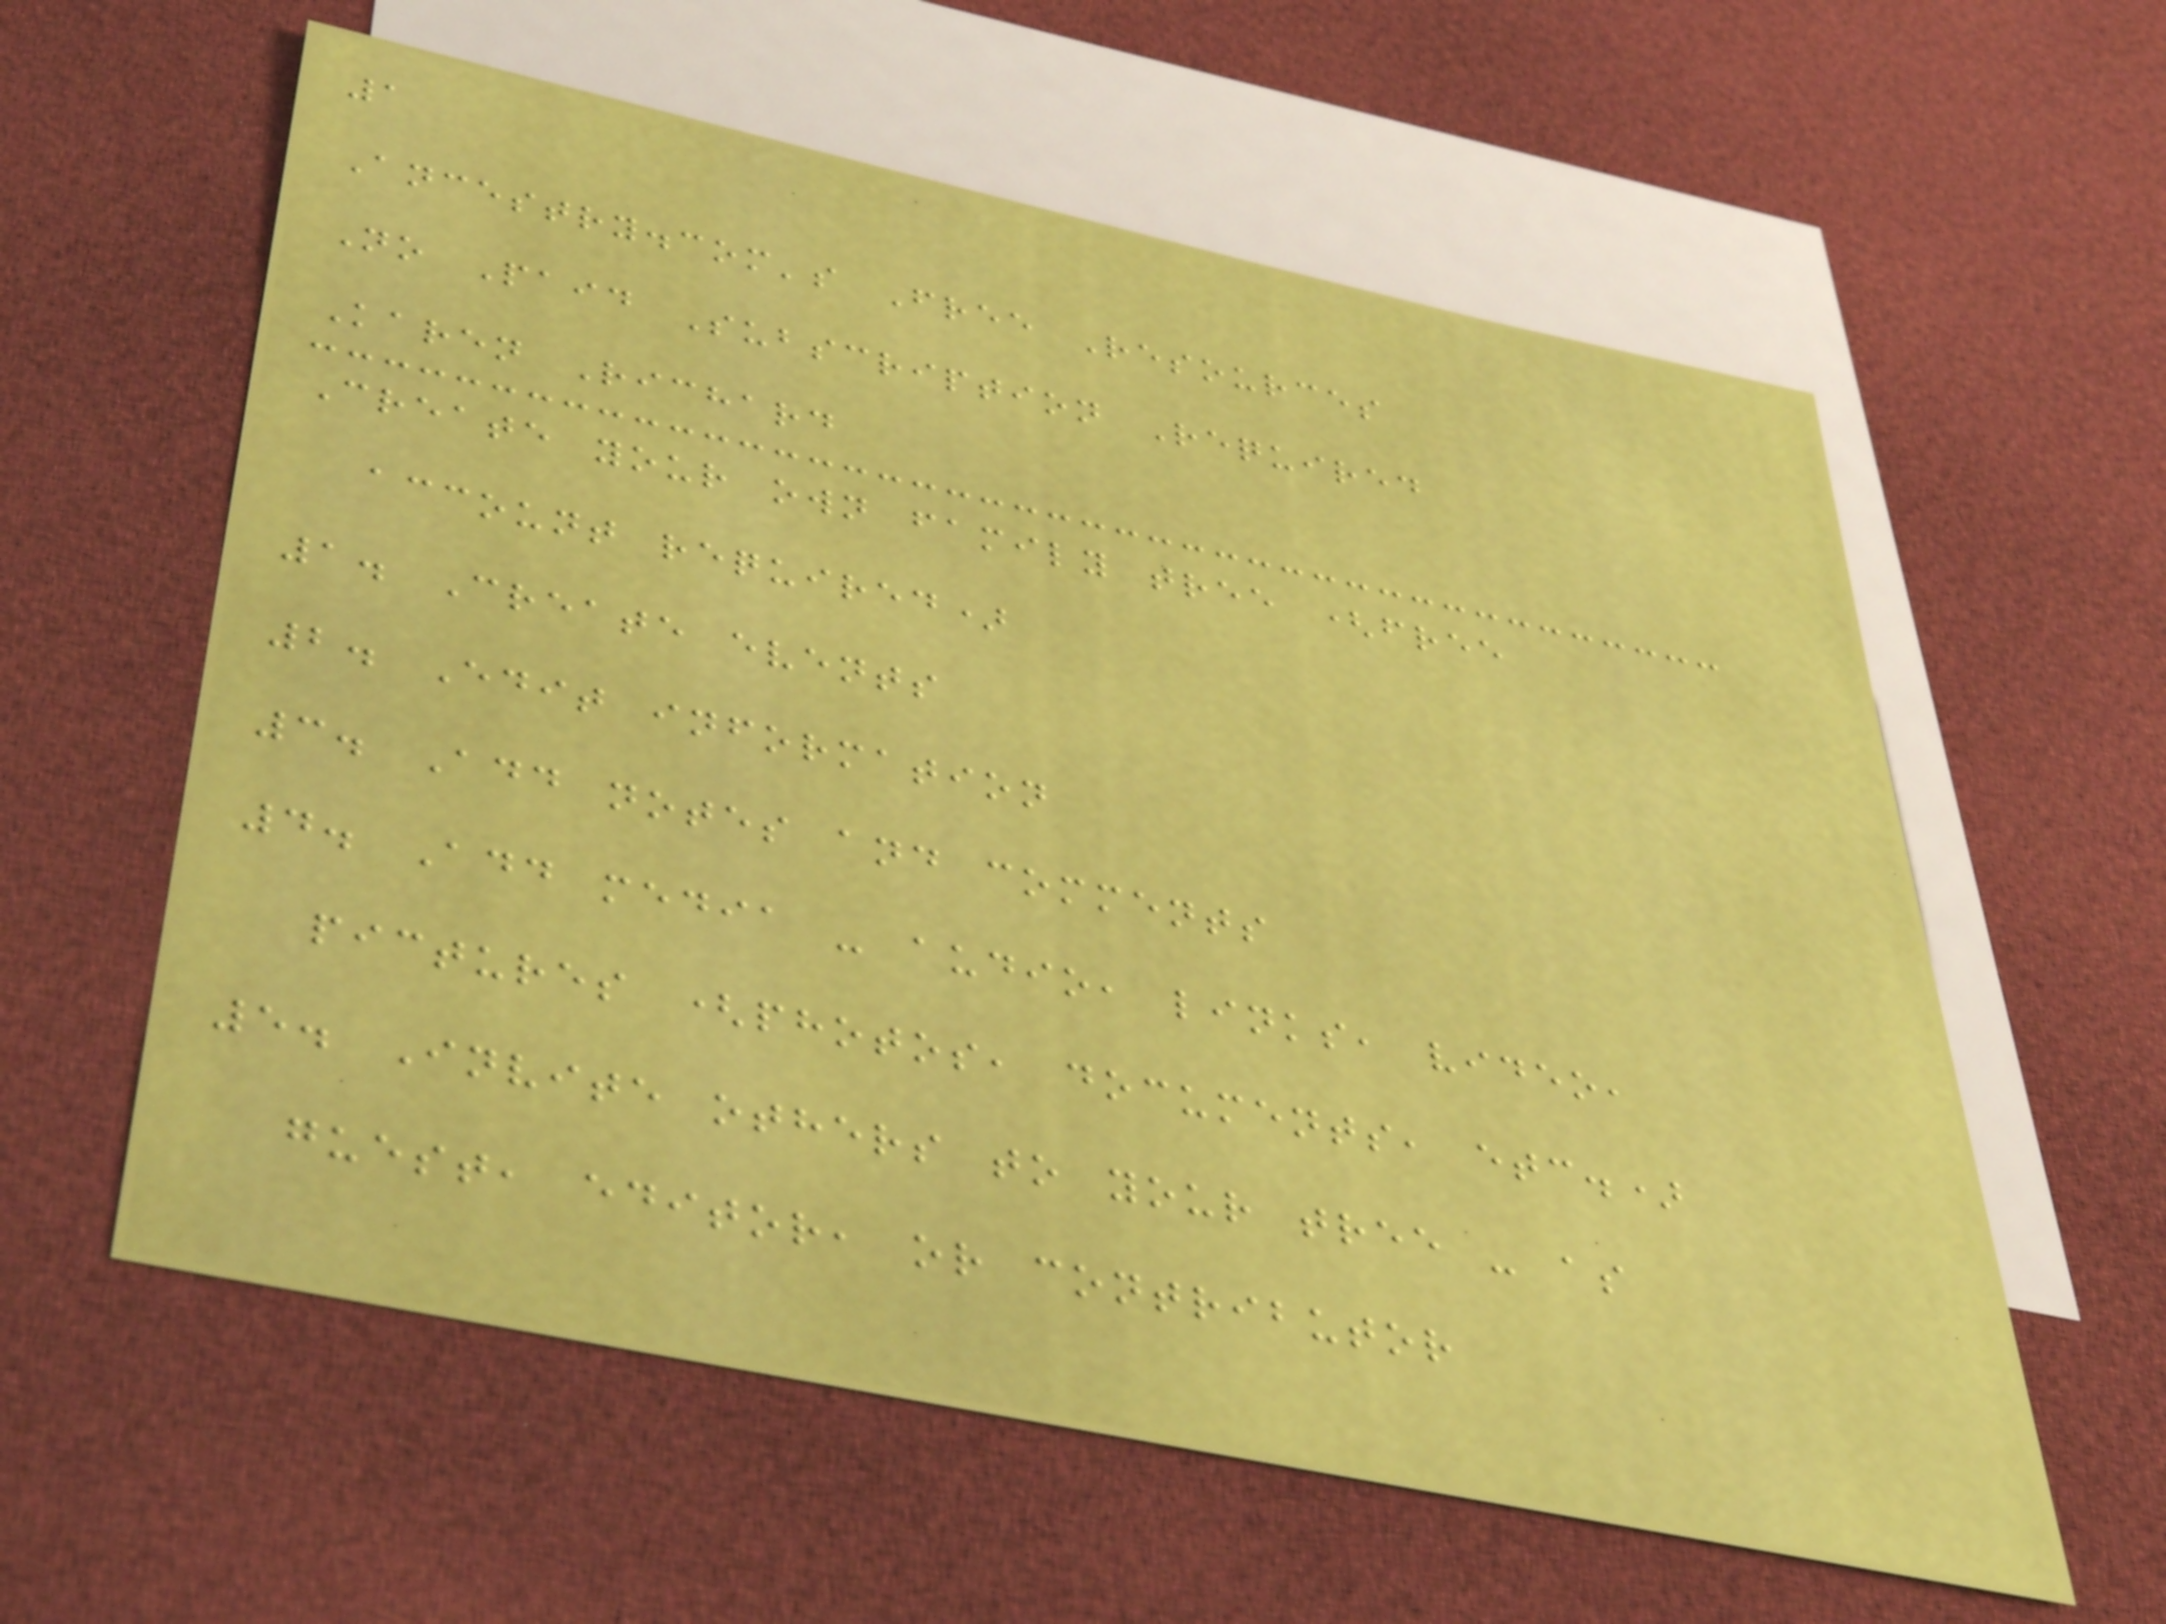1
Ancestry.com's Free Resources
No Paid Subscription Required
Karen Richard
Create your own family tree (free
account required)
1. Create events
2. Edit information
3. Add notes and comments
4. Add media - audio, links, video,
pictures (photos, documents, etc.)
5. Invite others to your tree - as
guest, editor, or contributor
